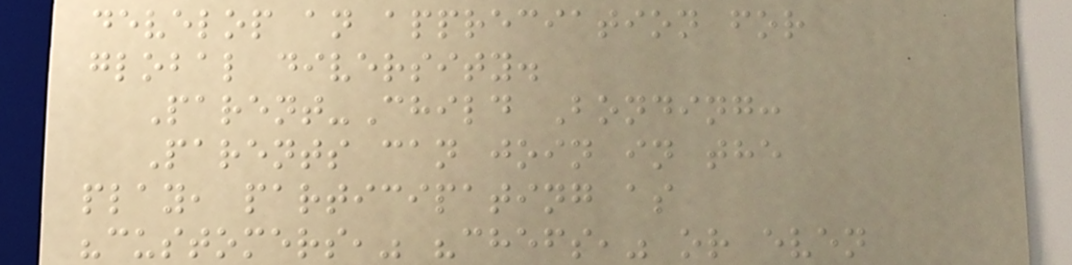develop an appreciation for
global diversity.
Parent-Child Bonding:
Parents can join in the
play, participating as
"customers," "chefs," or even
